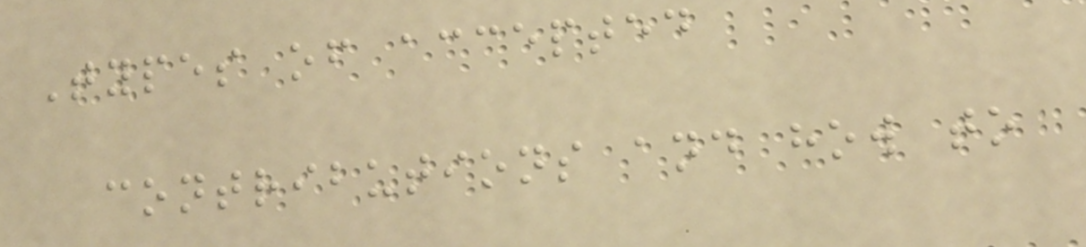Types of accepted
contributions and how to
